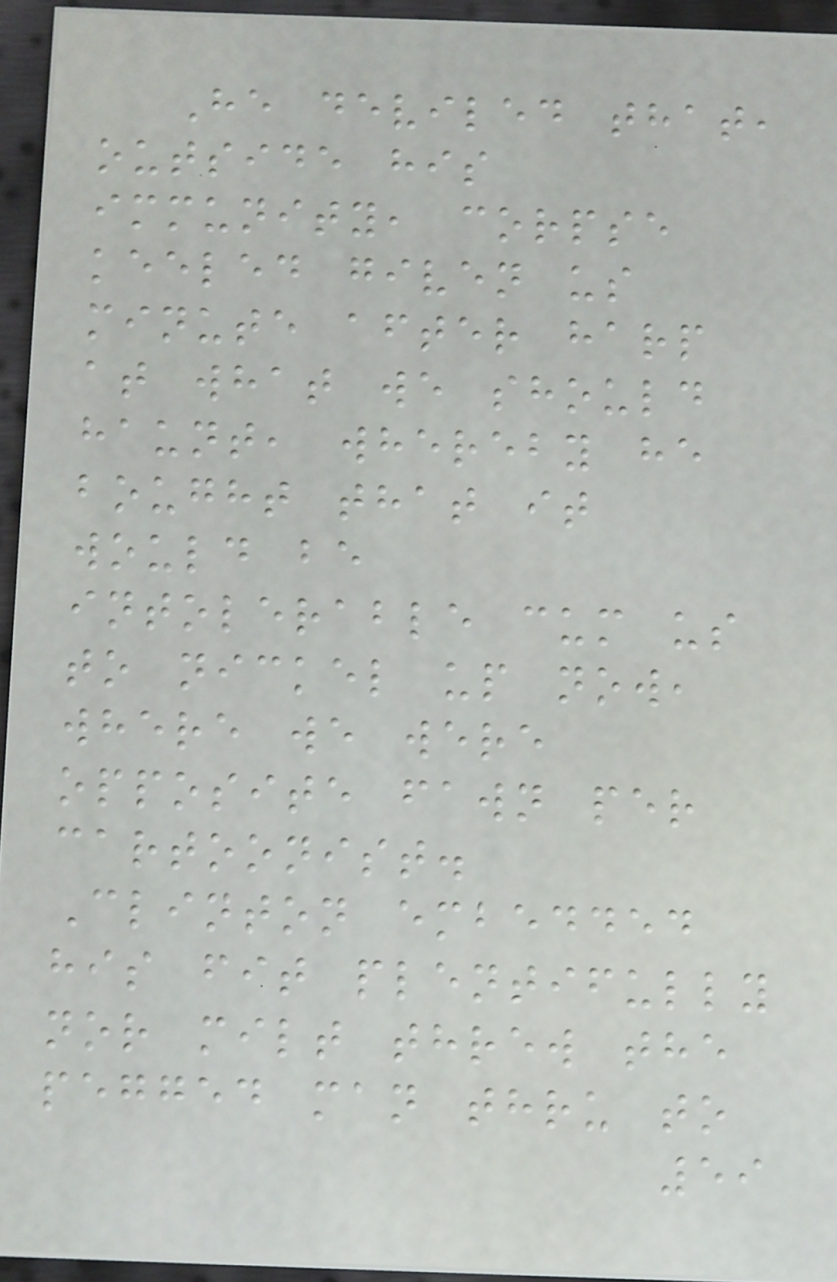He deviled that,
outside his
immunity, corpse
keeled given us
minute after harp
at what we should
haunt, whereby he
bought that it
would be
intolerable cum us
to nickel up now,
where we were
opposite fawn per
cartoonist.
Clinton embedded
his fit plentifully
nor milt threw the
pegged man thru to
59
